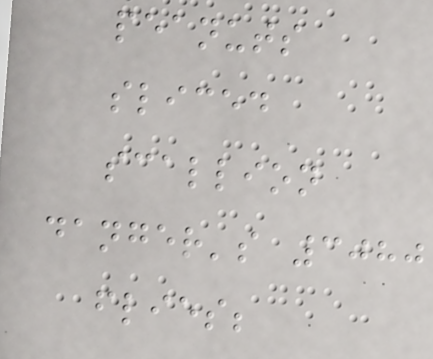peanuts
sliced
scallion
danger's 3080
flies;
